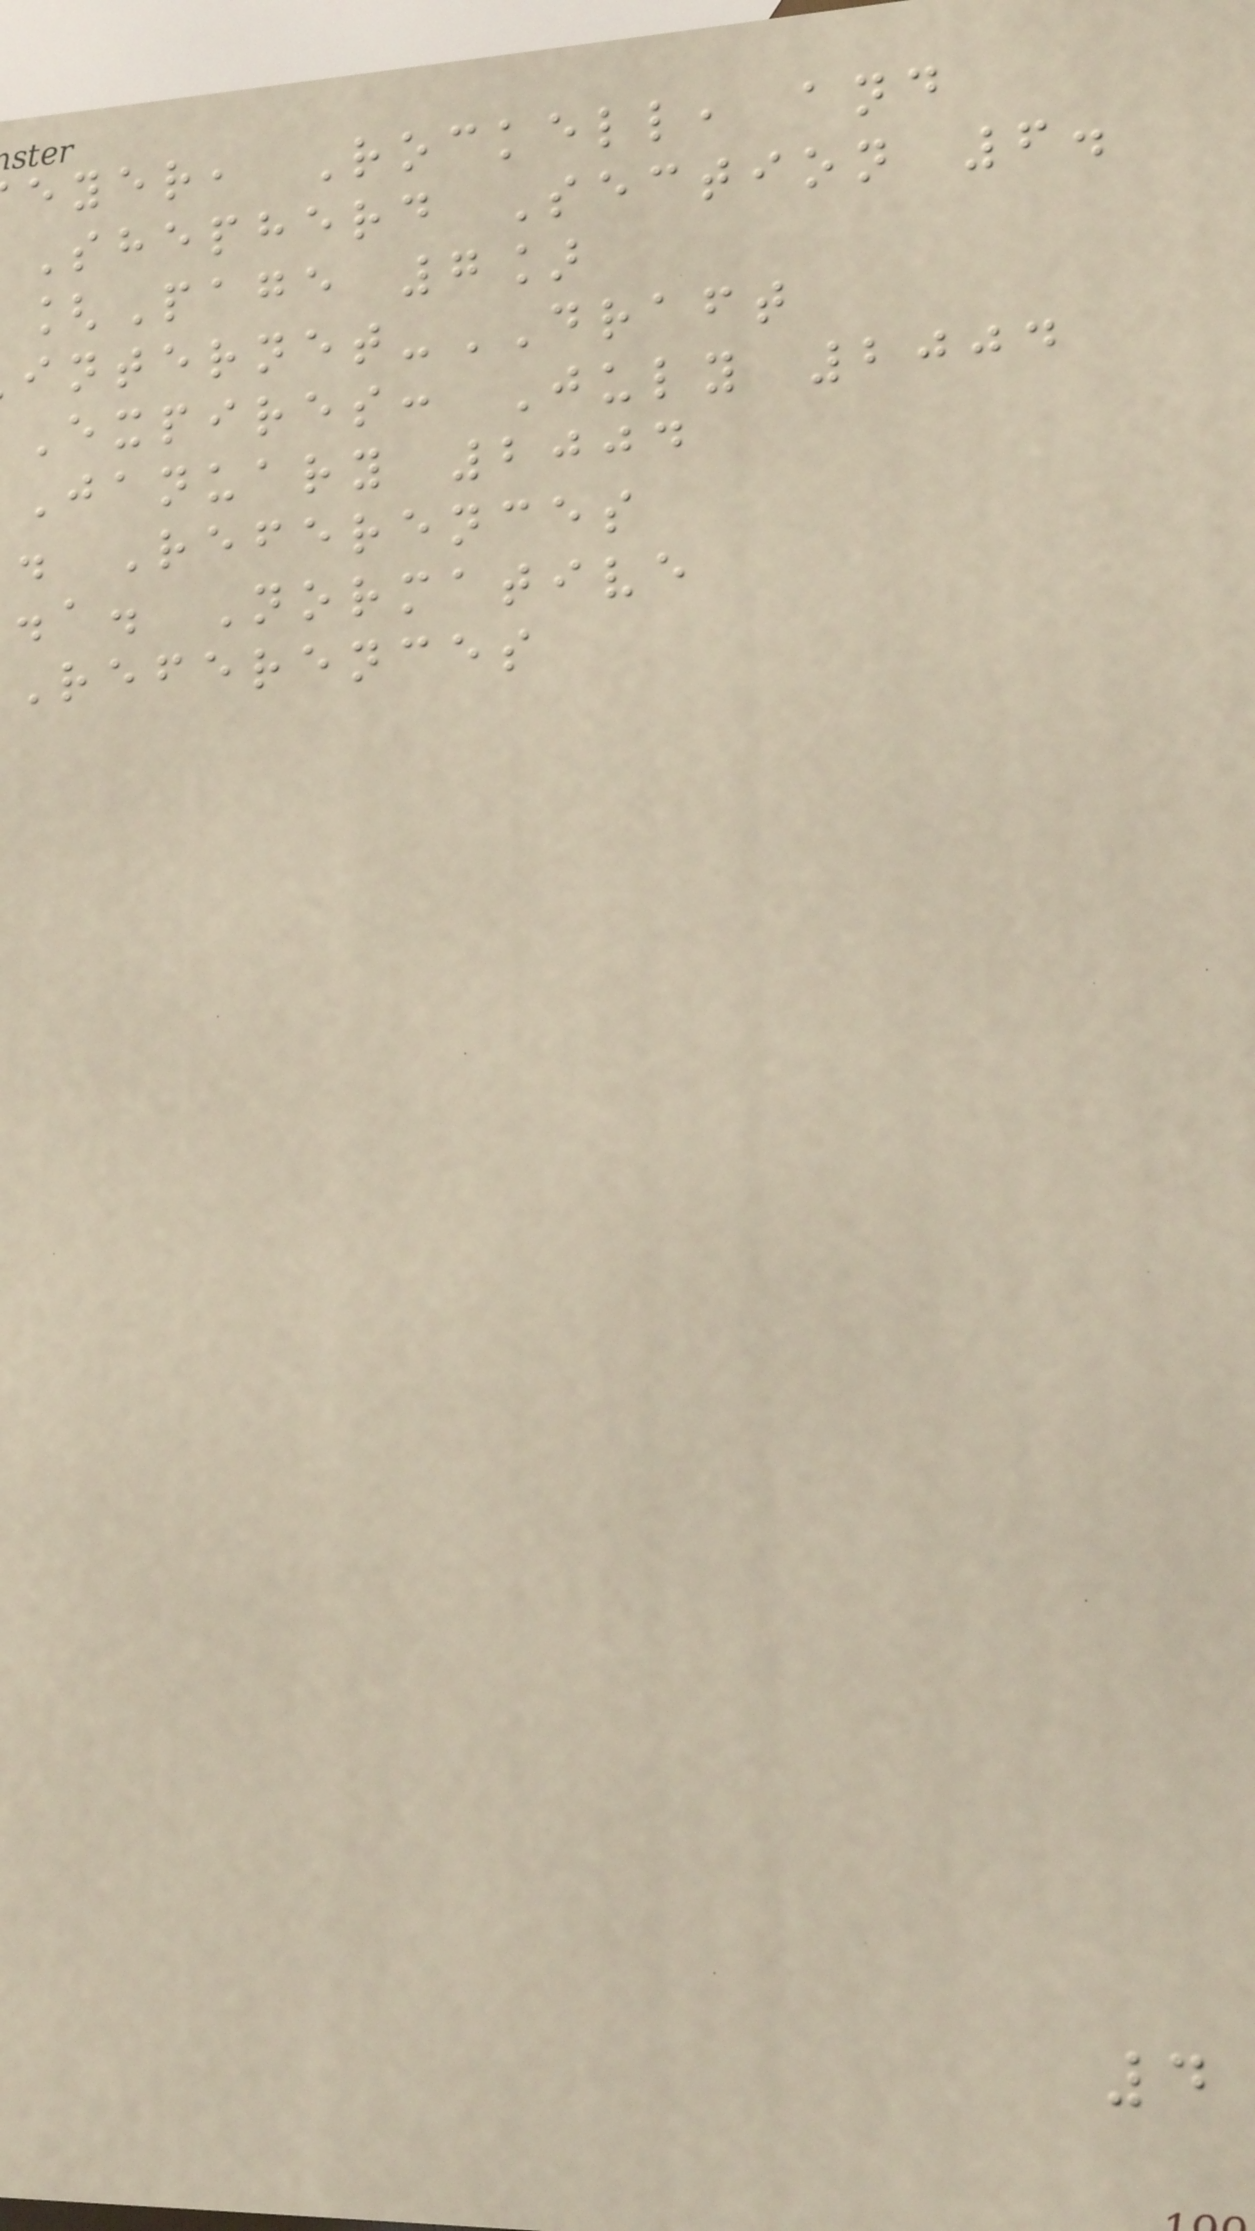eyer, Rockell, and
Shepherd Section 6.
[Page 7]
-DRAFT
Expires: July 2004
January 2004
. References
.a. Normative
References
4
